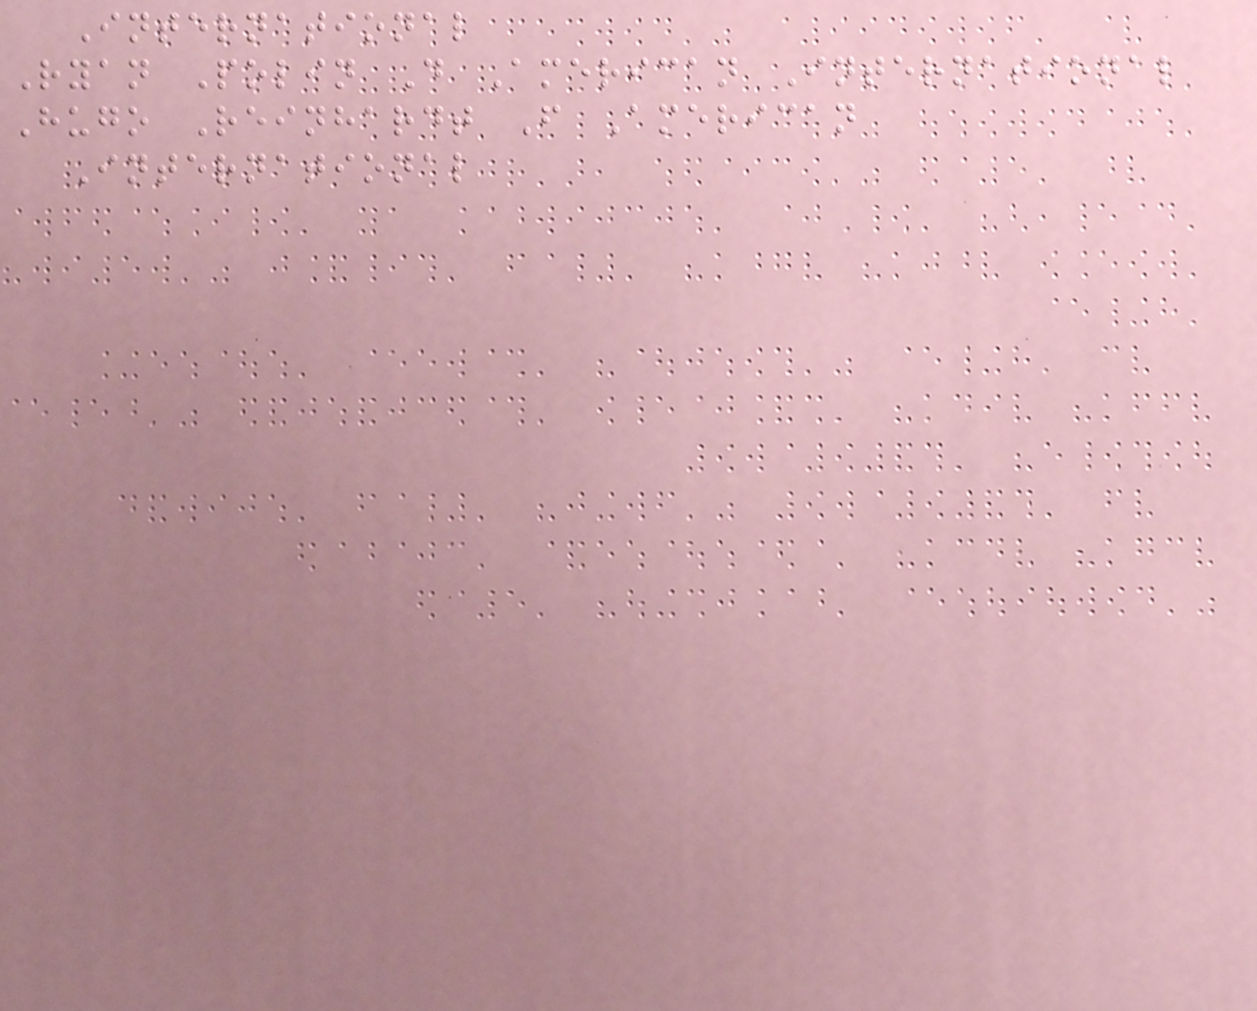International
Ryan Polin D American International
Hugo Reinhardt F American
International
